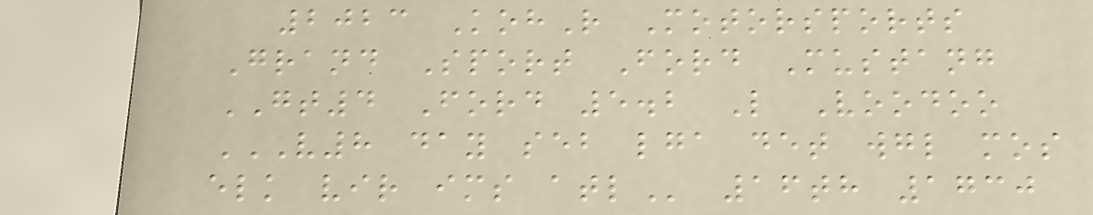2023 KohR Motorsports
Grand Sport Ford Mustang
GT4 Ford 5.2 L Voodoo
V8 DAY SEB LGA DET WGL MOS
ELK VIR IMS ATL 16th 1730
